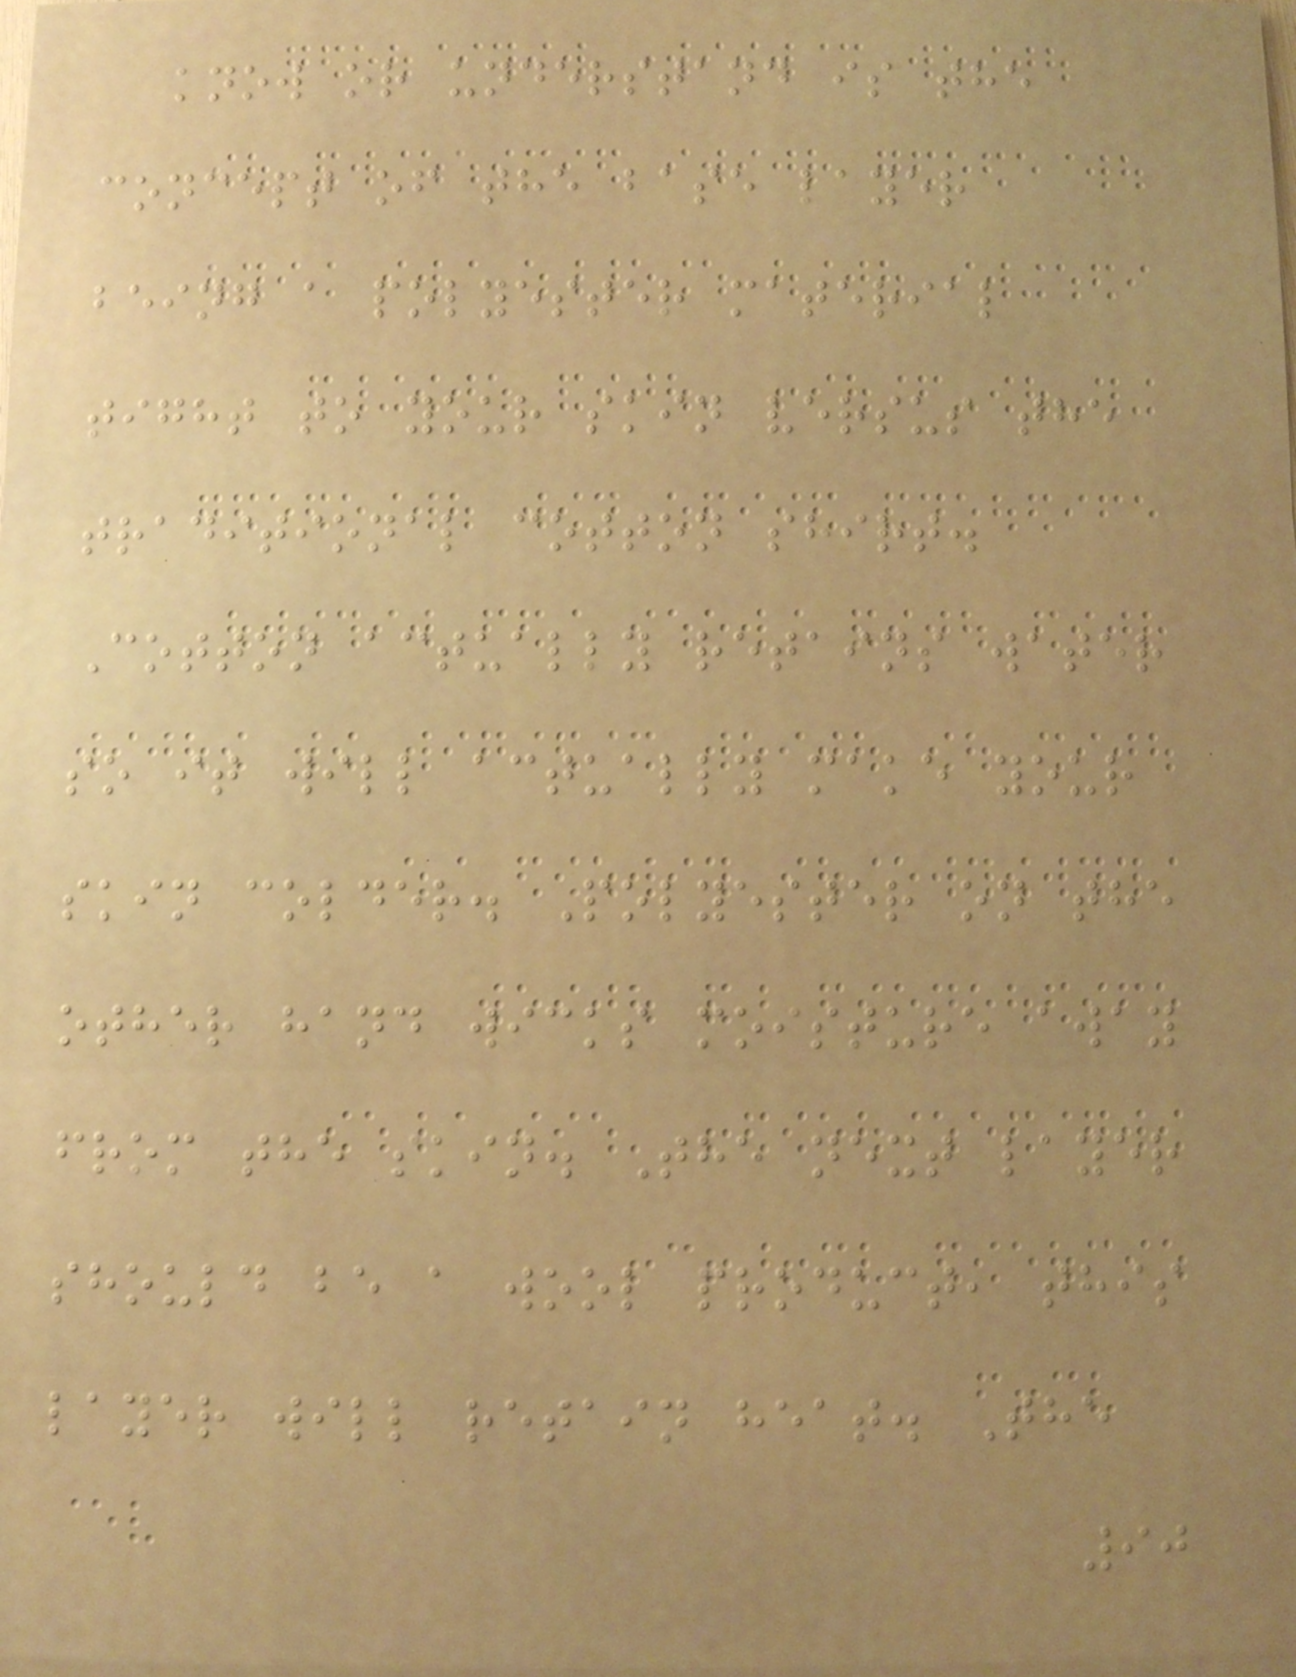know or understand is the
concept of the base layer
being a polyester material
tight to your skin versus the
traditional cotton shirt.
Cotton actually retains water
so it will actually make your
skin colder. Polyester on the
other hand wicks moisture away
from the skin. The next layer
should be a wool product, this
layer will retain heat. The
90
